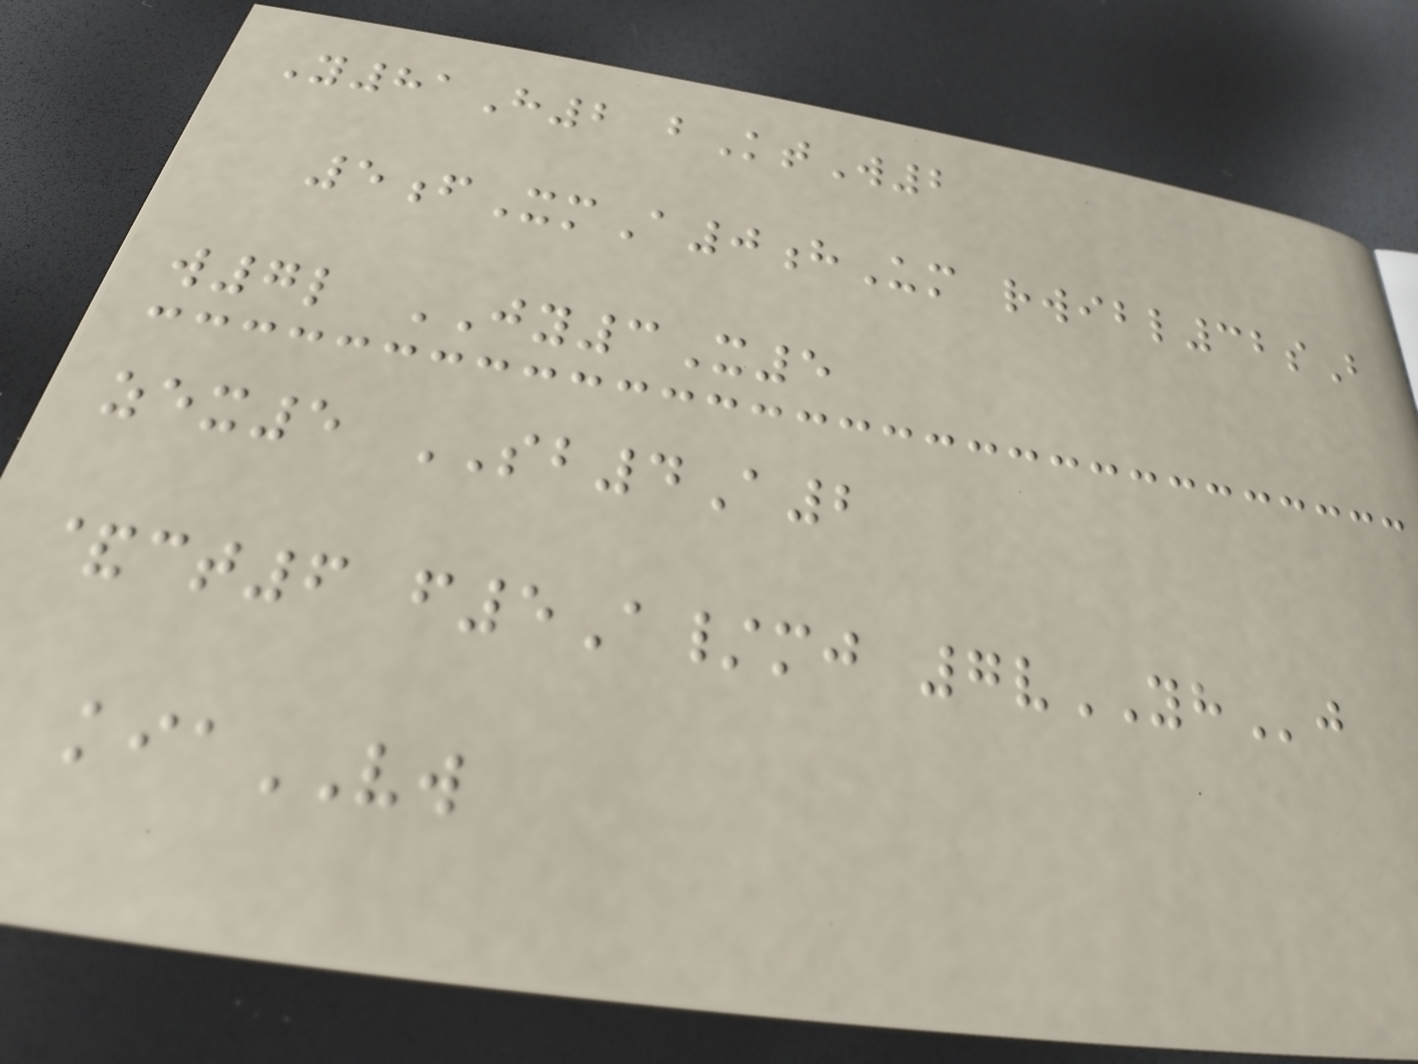Y81H2 bKtW2
5fXmA0hUm rwibl32sB
w7l JY3X5
zex5 SB4A2
&ct6 f5A/mj 7vYHj
kiaVW
